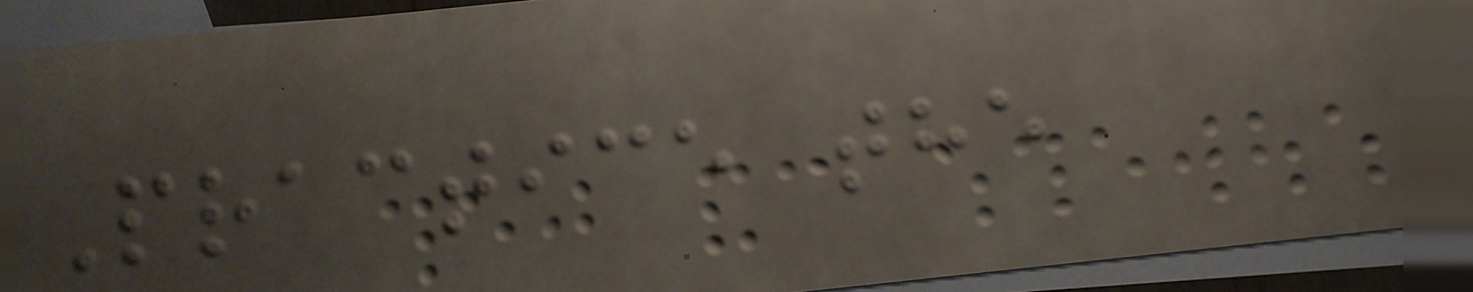Practice the
